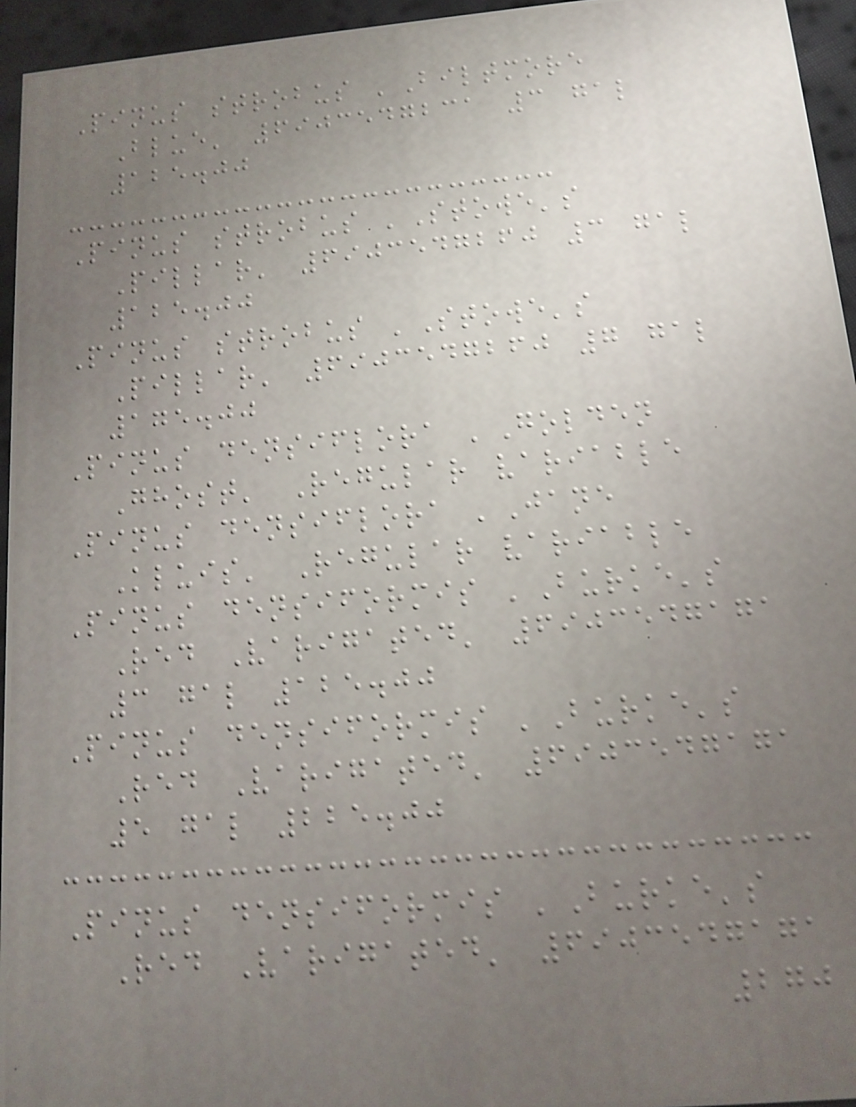Pinus strobus 'Biltmore
Blue' 6903547231 3 gal
125.00
Pinus strobus 'Stowe's
Pillar' 6903547260 3 gal
125.00
Pinus strobus 'Stowe's
Pillar' 6903547260 7 gal
175.00
Pinus densiflora 'Golden
Ghost' Regular variable
Pinus densiflora 'Jane
Kluis' Regular variable
Pinus densiformis 'Burke's
Red Varigated' 6903547171
3 gal 125.00
Pinus densiformis 'Burke's
Red Varigated' 6903547171
5 gal 225.00
Pinus densiformis 'Burke's
Red Varigated' 6903547171
270
